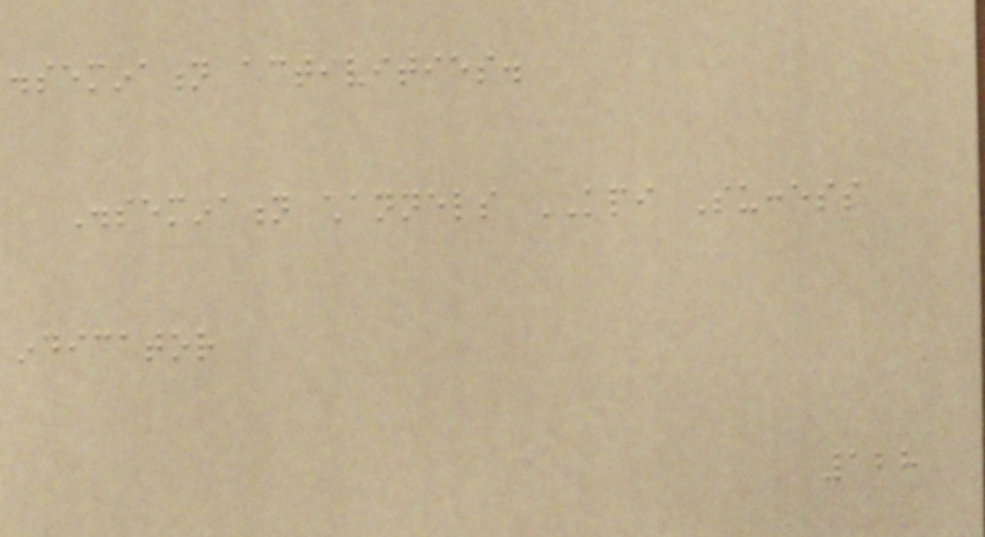dissemination activities.
Dissemination channels KPI Success
indicator
128
